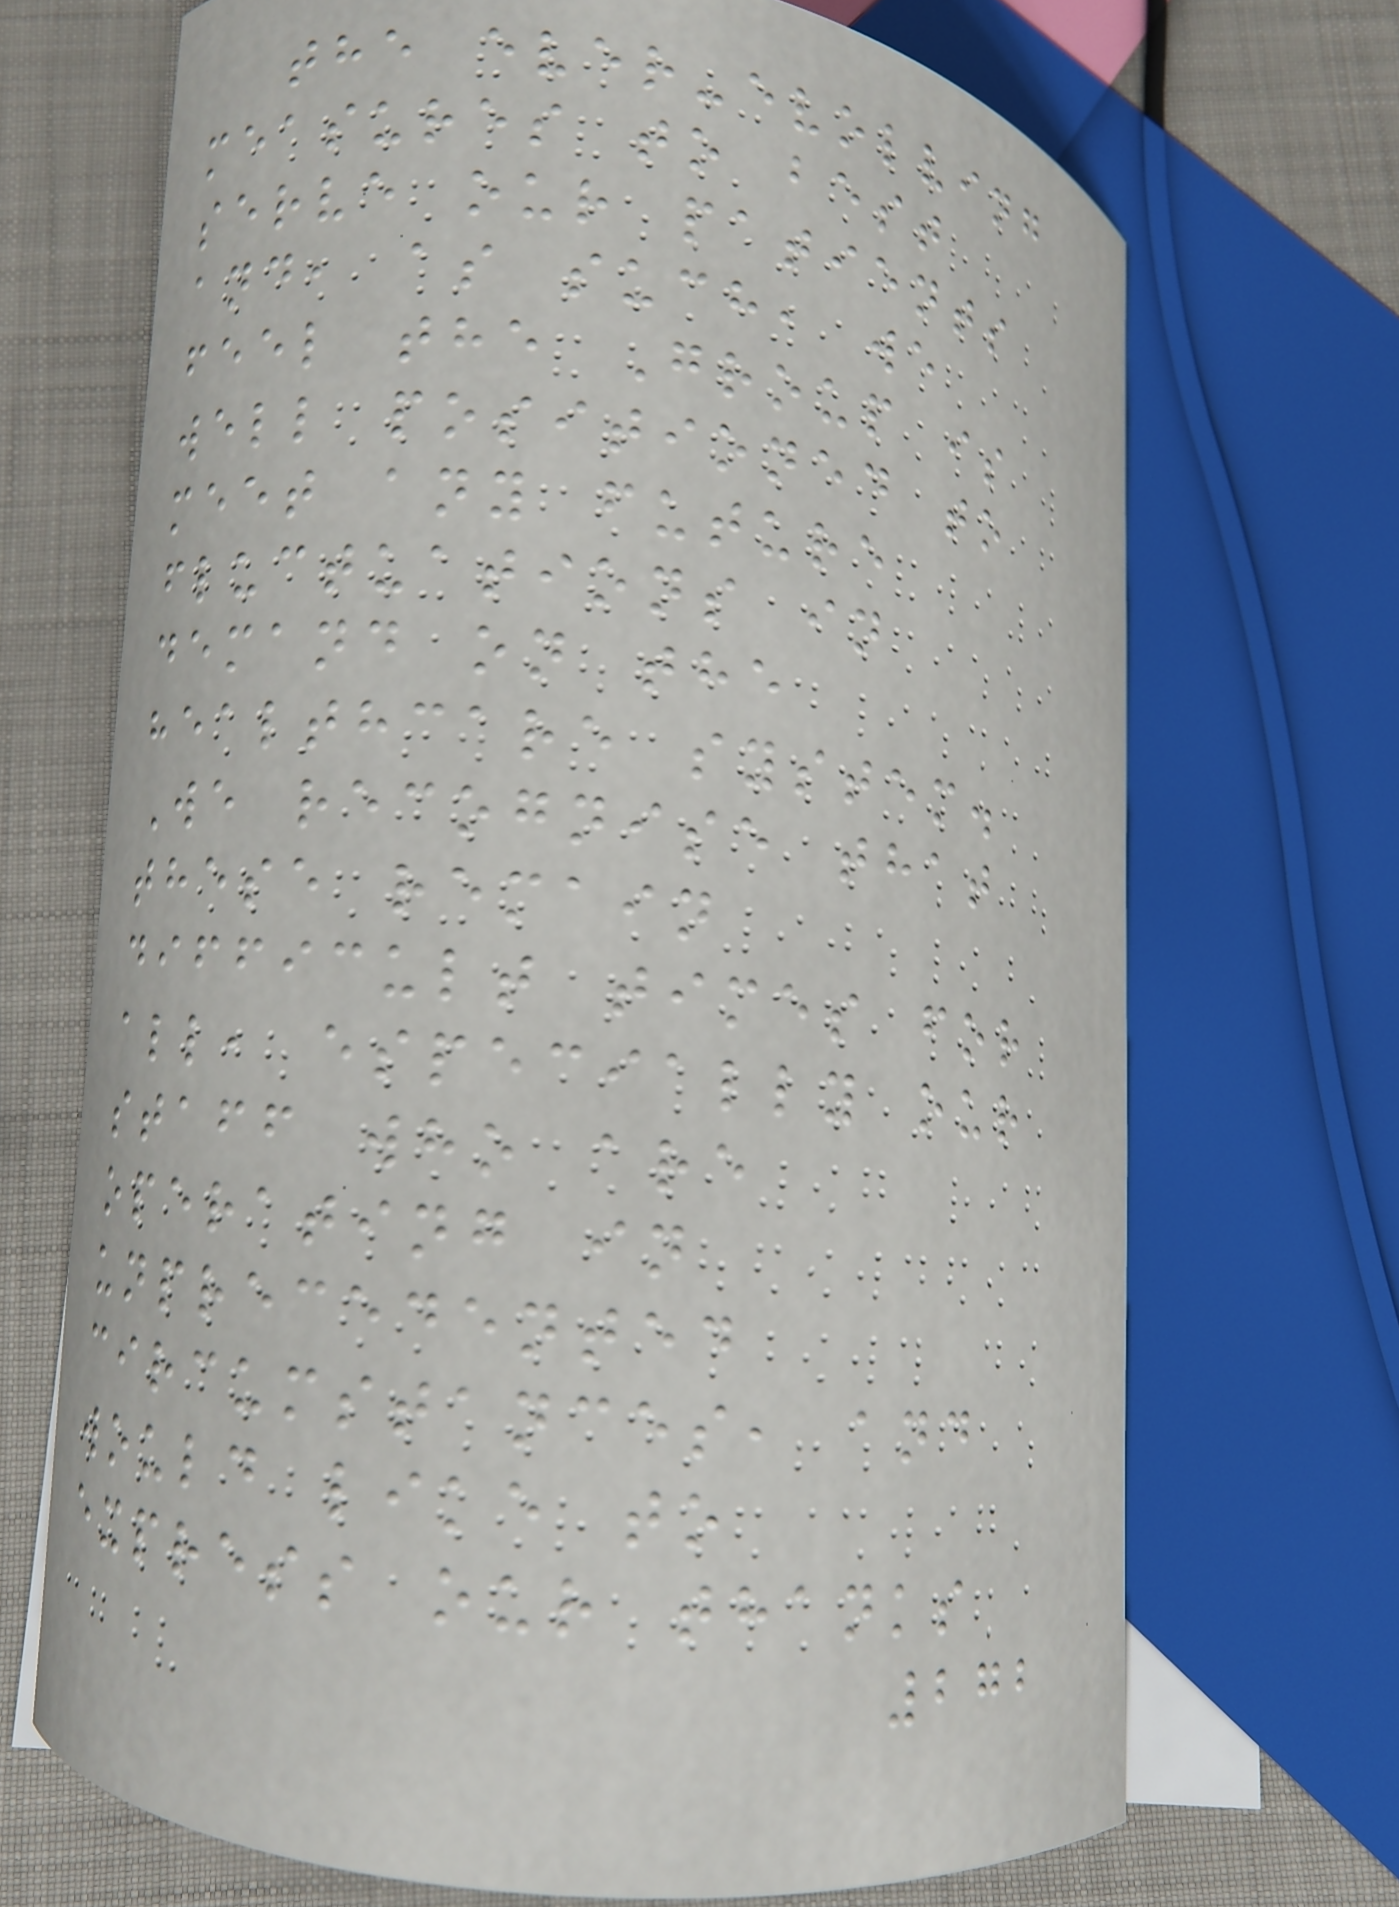the ever-evolving
measures to best
serve our patients
and, as such, we
feel the Group is
well positioned to
meet any future
fluctuations in
demand on the
healthcare system.
We recognise that
these remain
difficult times for
all, especially our
staff who are
operating in
unprecedented
circumstances, and
would like to
express our thanks
272
